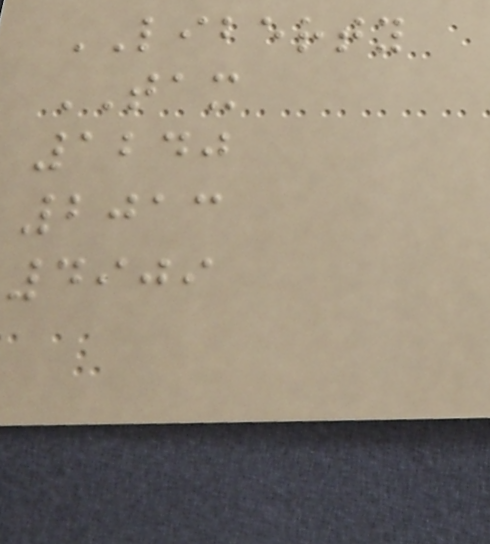LIBERTY
TAX
1240
2013
4909
